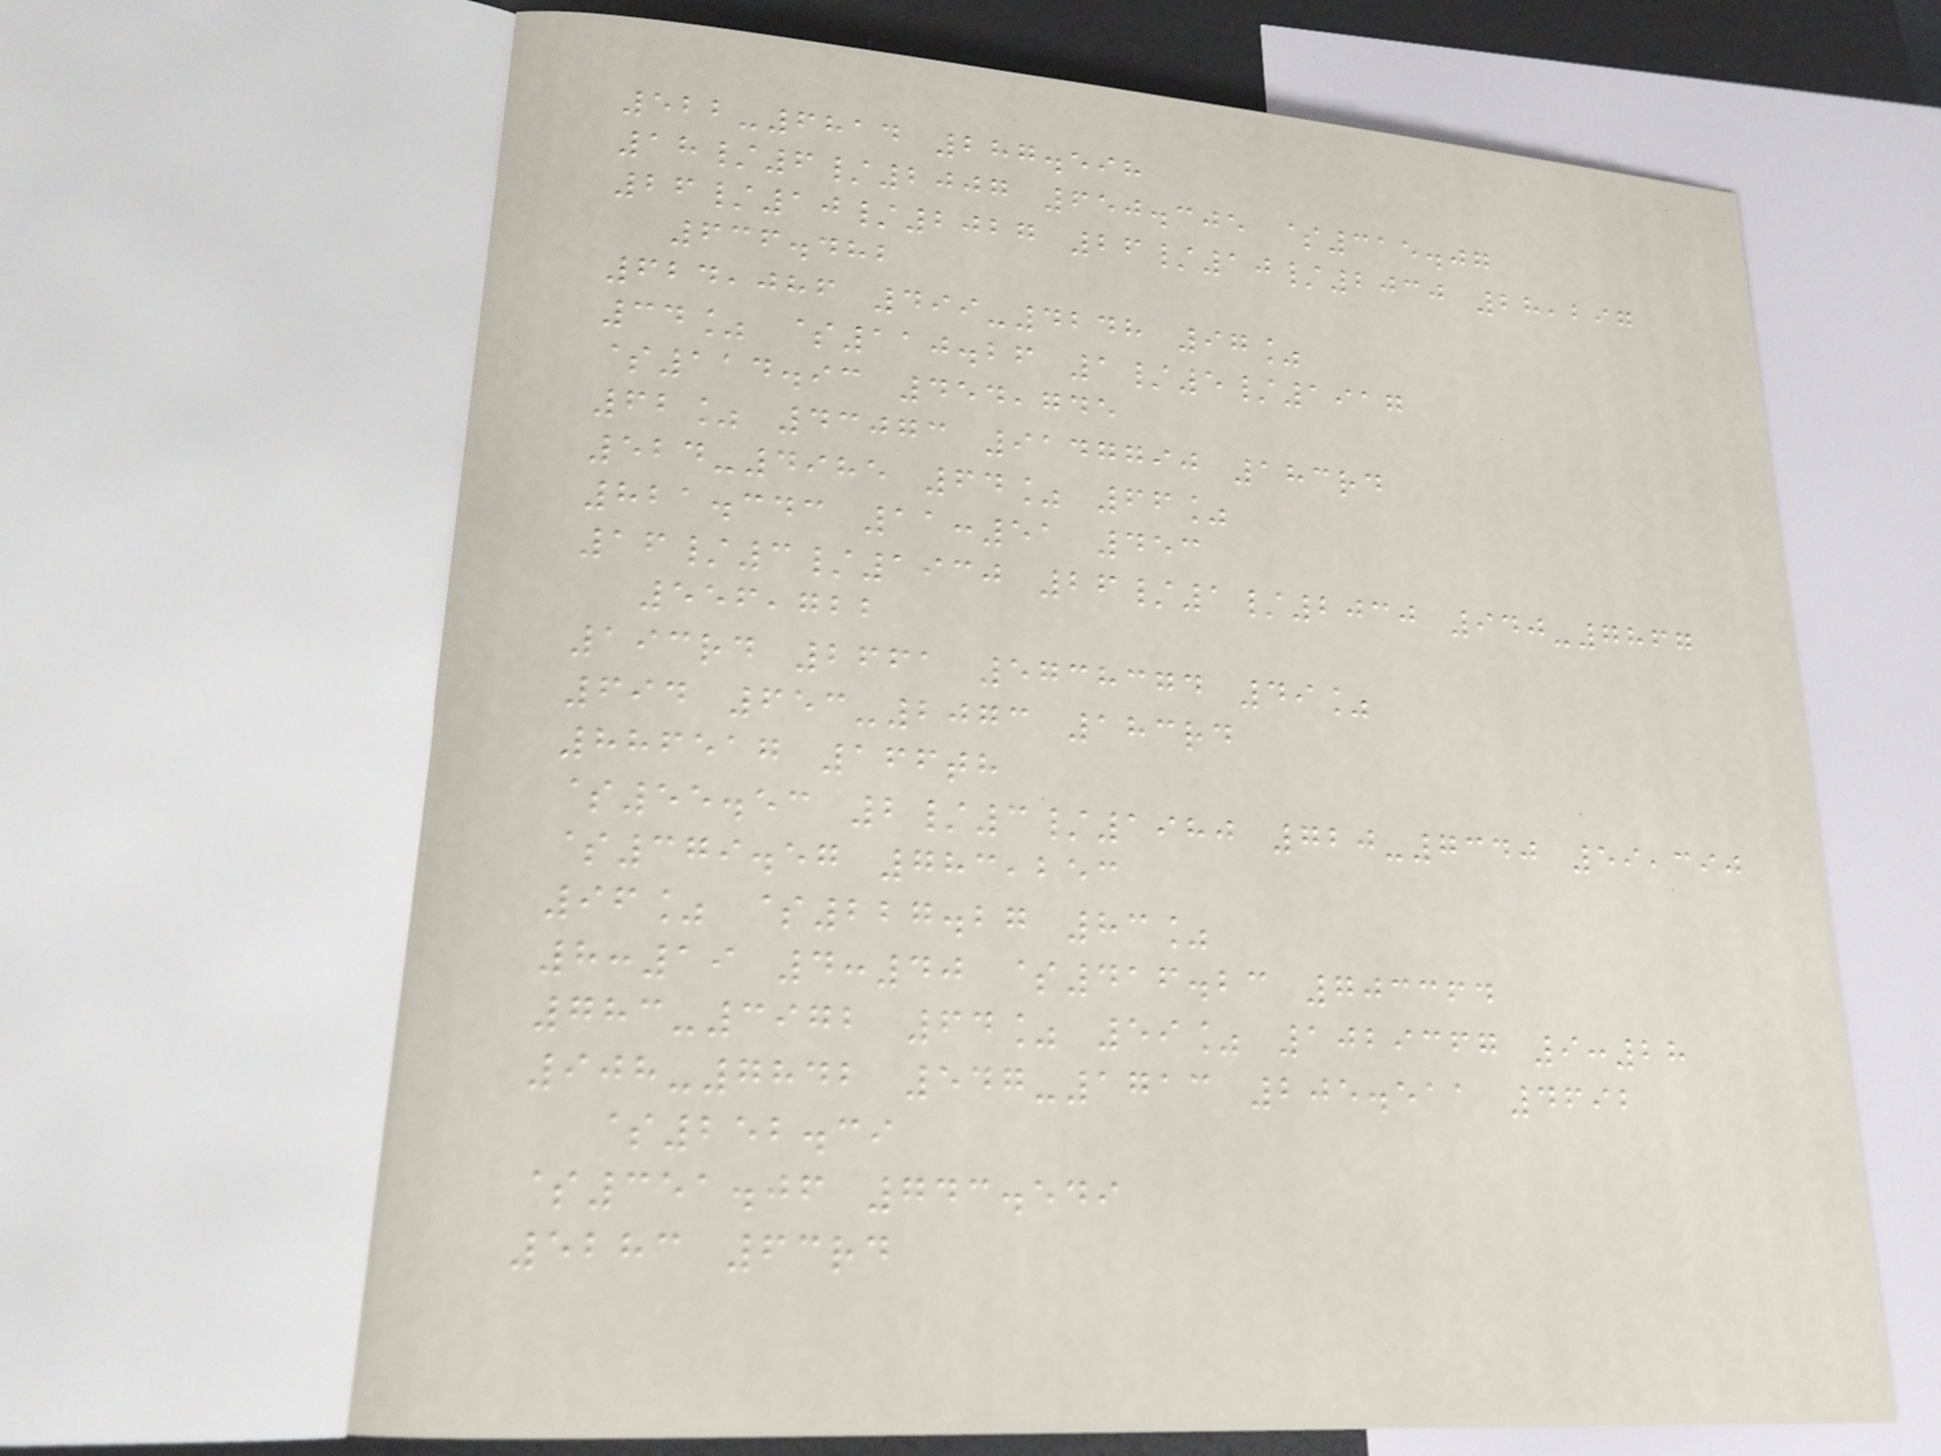522-6814 287.598
18/6/2007 650.305 $315.07
26/10/2027 26/10/2030 28,297
636.482
624,086 499-4248 97%
34% $110.26 1/5/1917
$114.93 454,745
62% 43073 9147790 183rd
524-4985 64% 66%
821.343 11:51 453
16/3/1930 26/1/2030 940-7867
556,722
193rd 2661 5738374 49%
694 653-2073 183rd
886517 166th
$55.53 2/3/1980 720-7340 59,390
$379.57 783,253
96% $227.27 83%
8:19 4:40 $416.23 703364
783-3972 64% 59% 1029367 9:28
908-7842 547-1713 205.511 4692
$252.39
$351.06 743.549
5283 63rd
